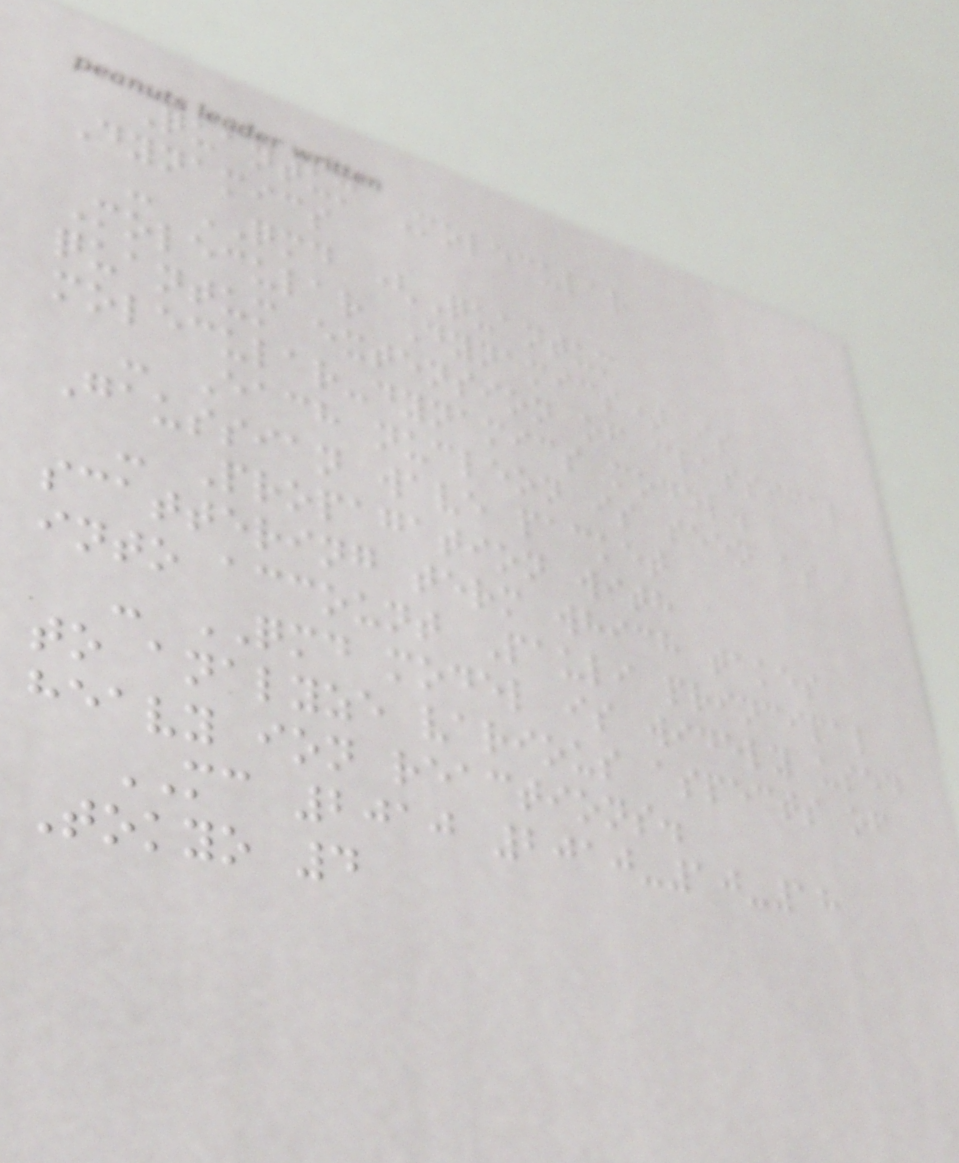Quantum Molecular
Dynamics
- QMD (Quantum
Molecular Dynamics) is
quantum extension of classical
molecular-dynamics model.
- Each nucleon is seen as a
Gaussian wave packet
- Propagation with
scattering term which takes
into account Pauli principal
- QMD model is widely used
to analyze various aspects of
heavy ion reactions.
MC 2010 2010-10-18
Tokyo 4
